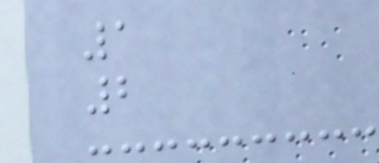1
2
